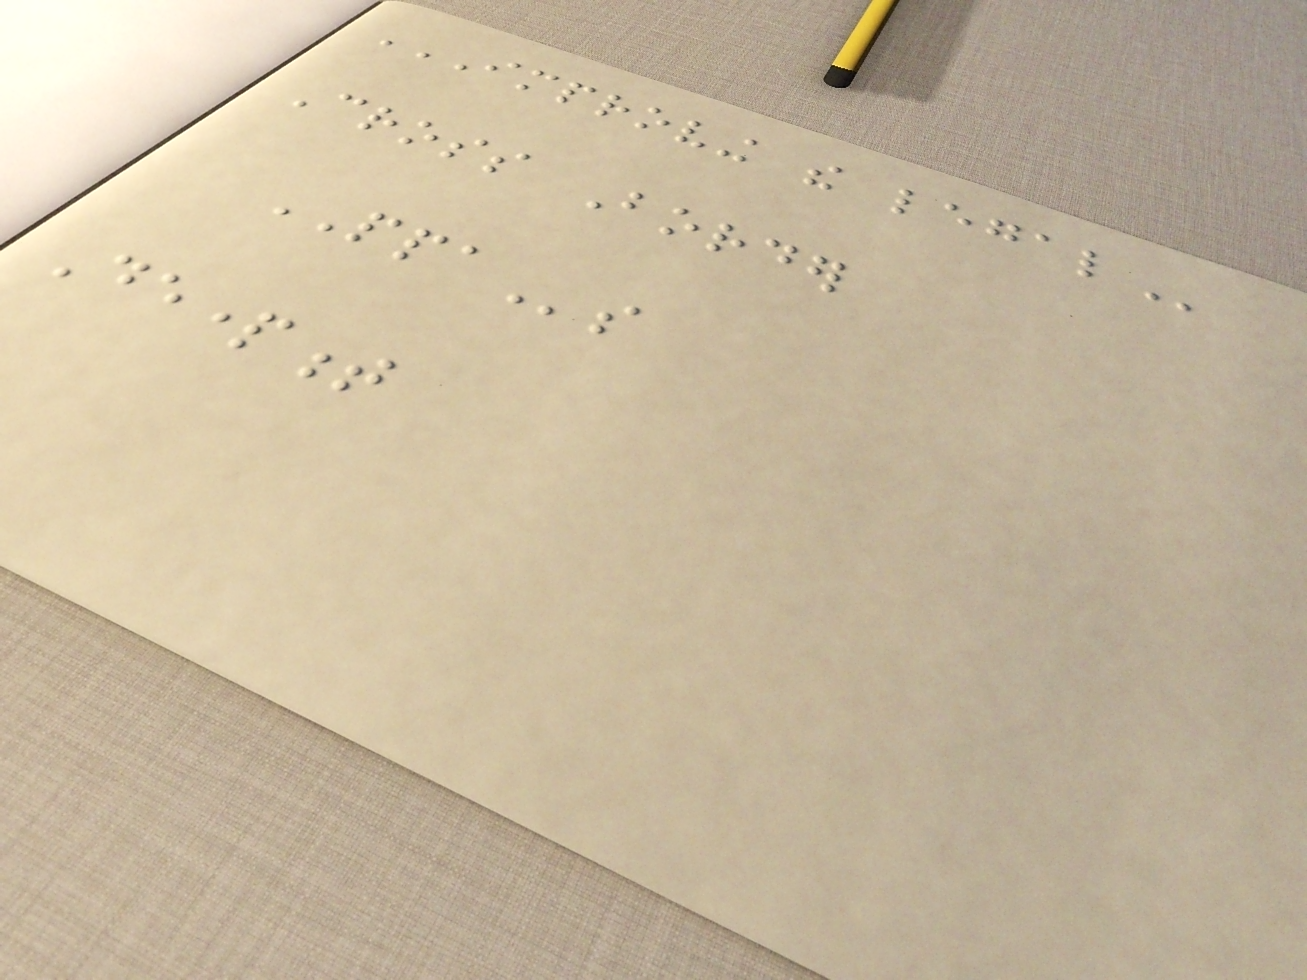IMPROVING THE LEGAL
Cross Border
PPAs
Department
